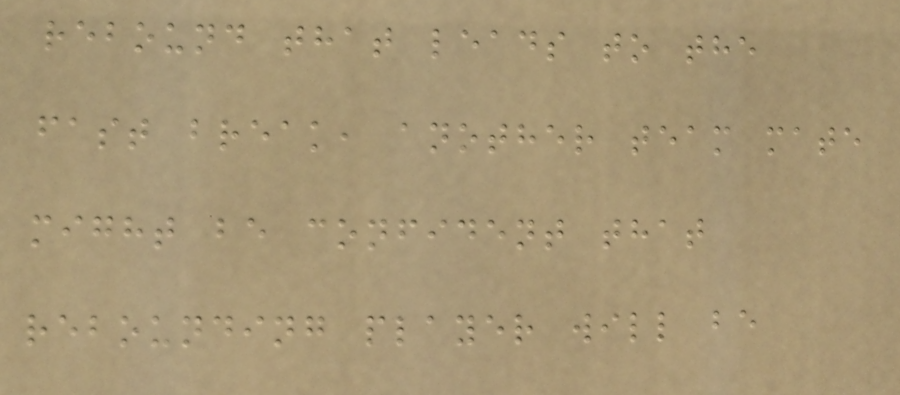rebound that leads to the
fast break, another team mate
might be confident that
rebounding player will be
